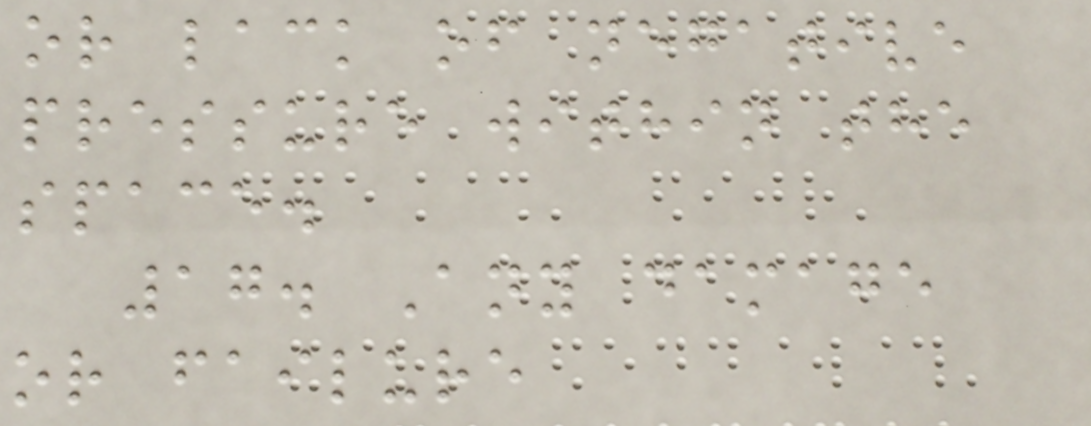or lack of negative
pressure within the
space.
17. Any damage
or failure
